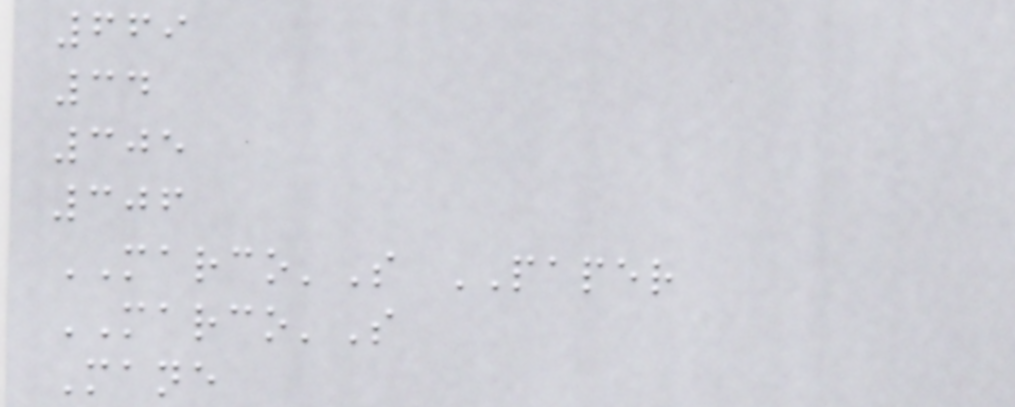669
34
305
306
MARCO'S PAPER
MARCO'S
Mane
